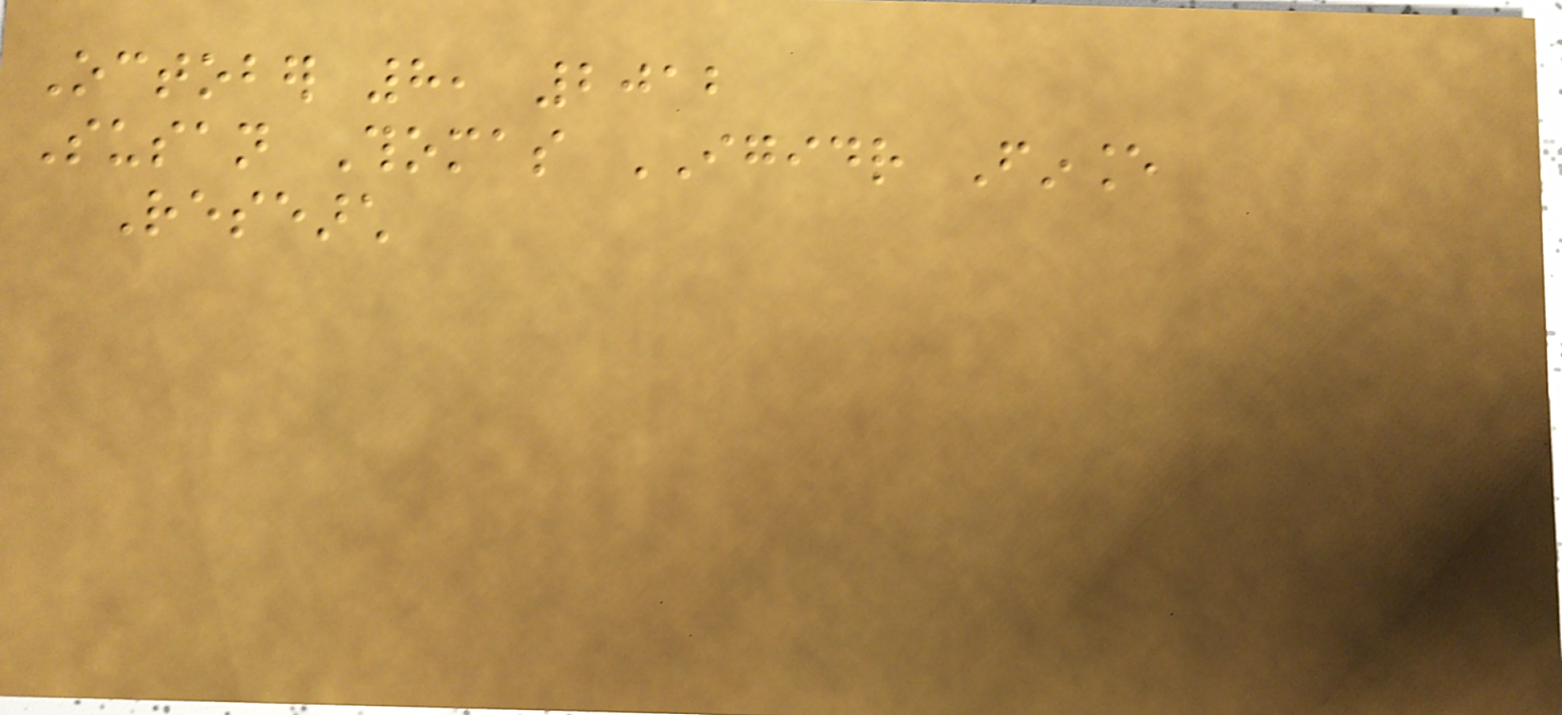October 8, 2012
Susan Thomas IGIDR Finance
Research
